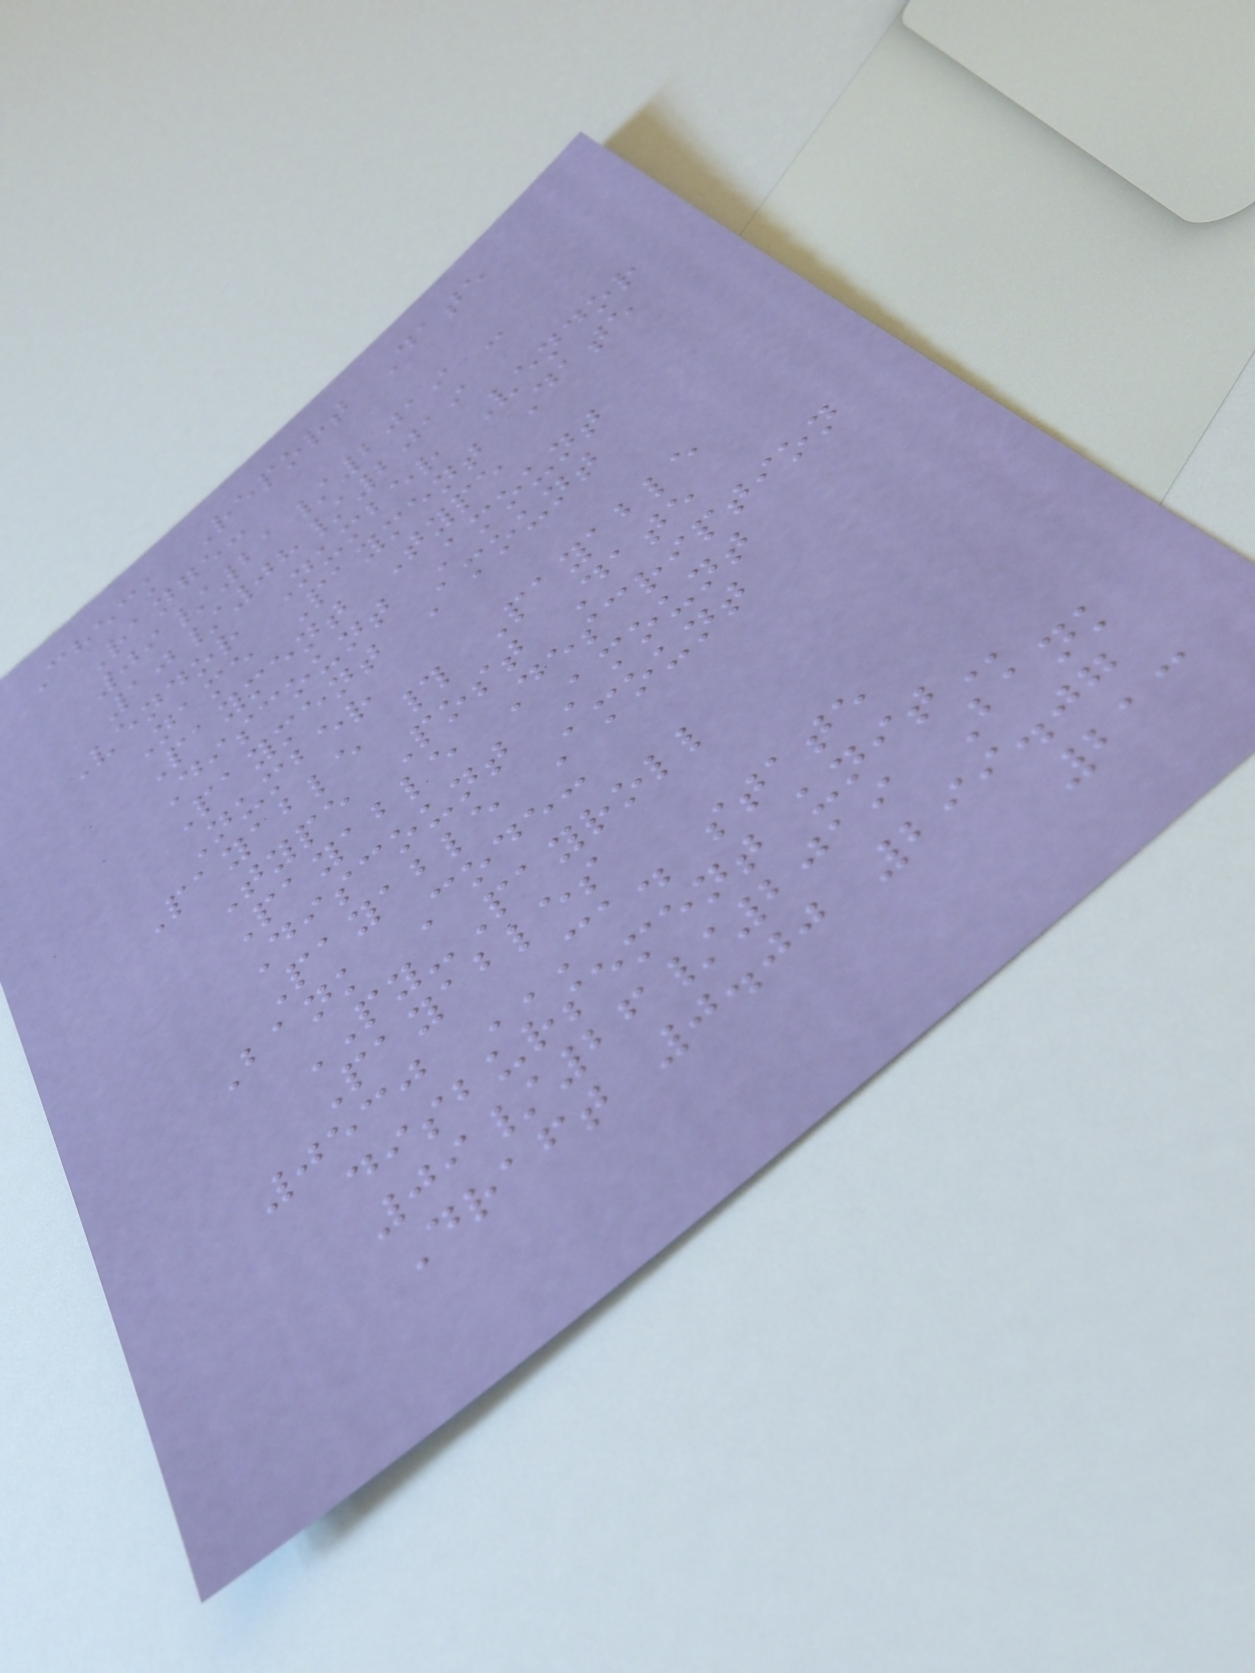Check Report Date
Range:
09/21/2019 -
10/08/2019
Vendor Number Vendor
Name Payment Date
Payment Type
Discount Amount
Payment Amount
Number
Payable # Payable
Type Post Date
Payable Description
Discount Amount
Payable Amount
Bank Code:
PY-Payroll
Payables
0530 CA. STATE
DISBURSEMENT UNIT
09/26/2019 Bank
Draft 0.00 299.07
213
